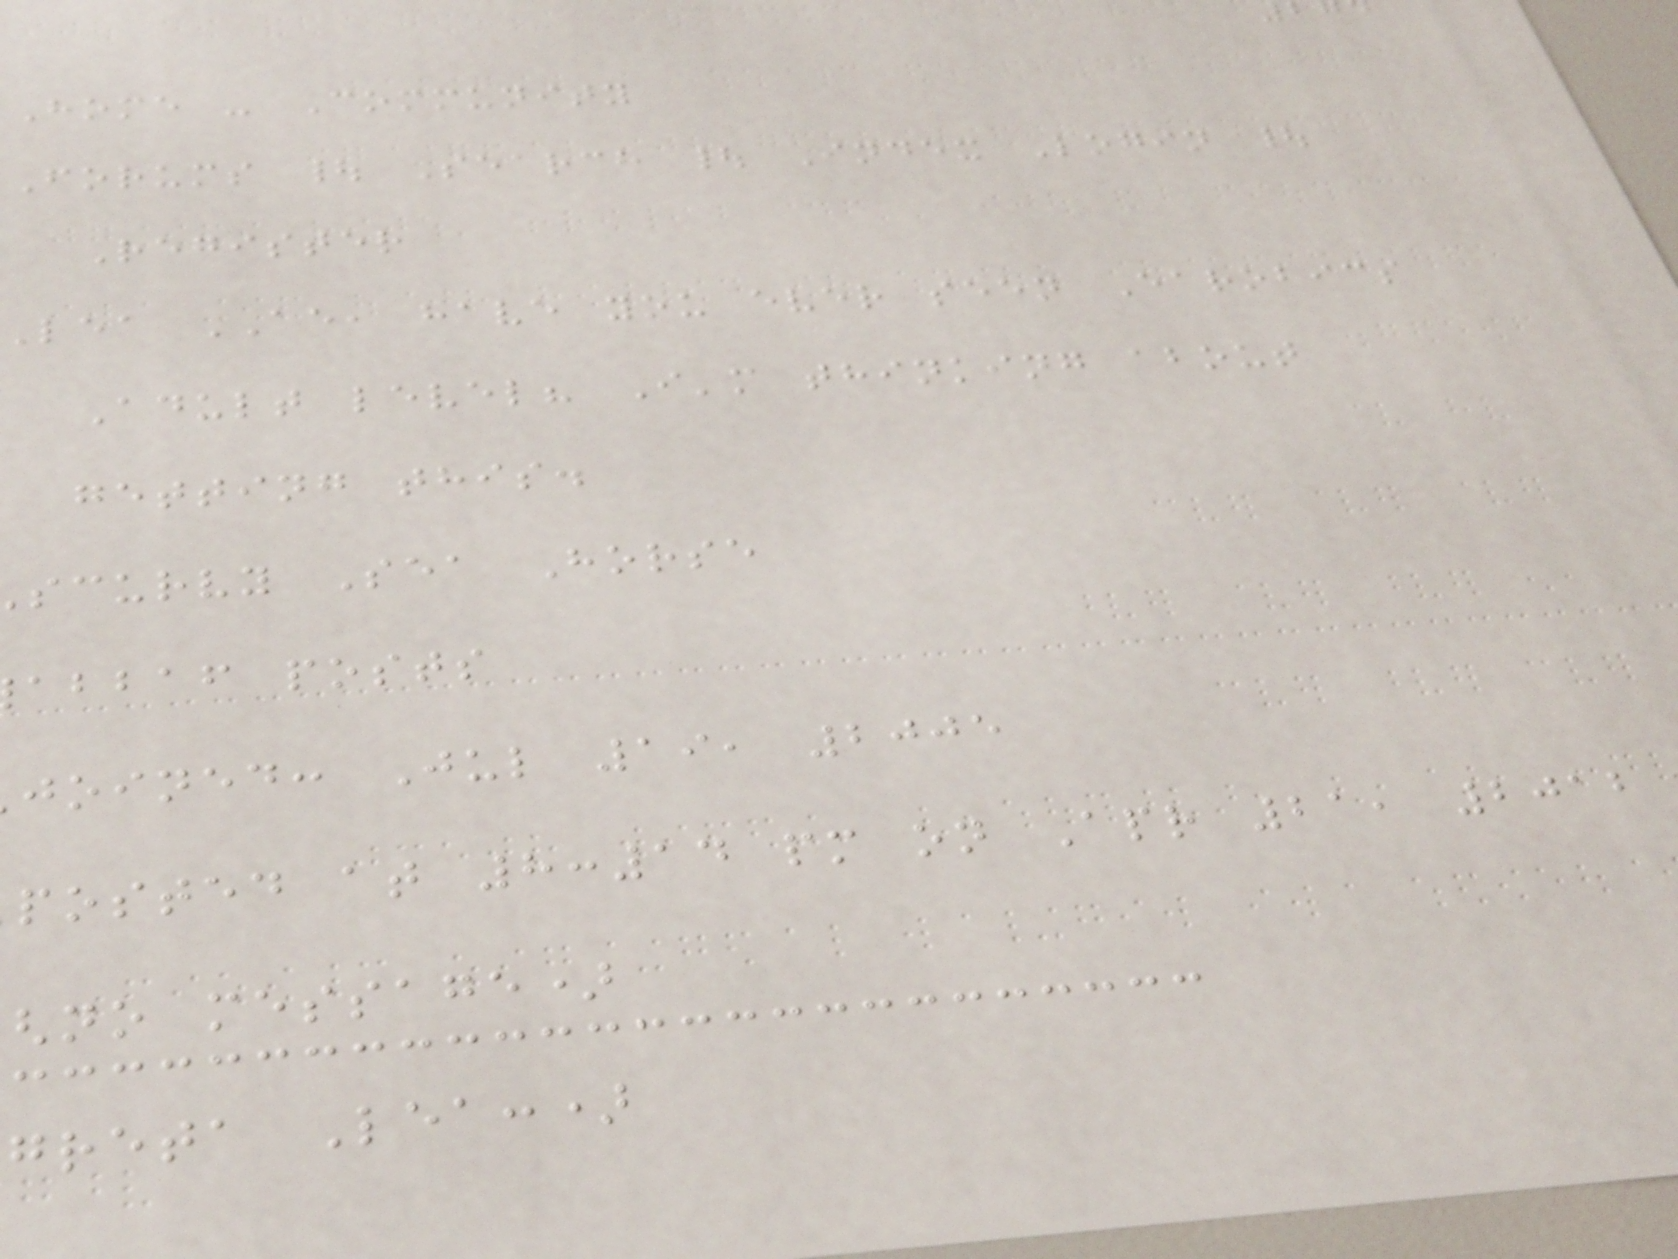Home - Community
Forums | Search | Index Login |
Register
lea AE, have you ever seen Earobics
Adult level? I'm thinking about
getting this.
scurvy Sea Horse
abbaf posts
joined: Jul 19, 2005
posted at 8:14 pm on Apr 21, 2012
no message)
greta Lea:)
